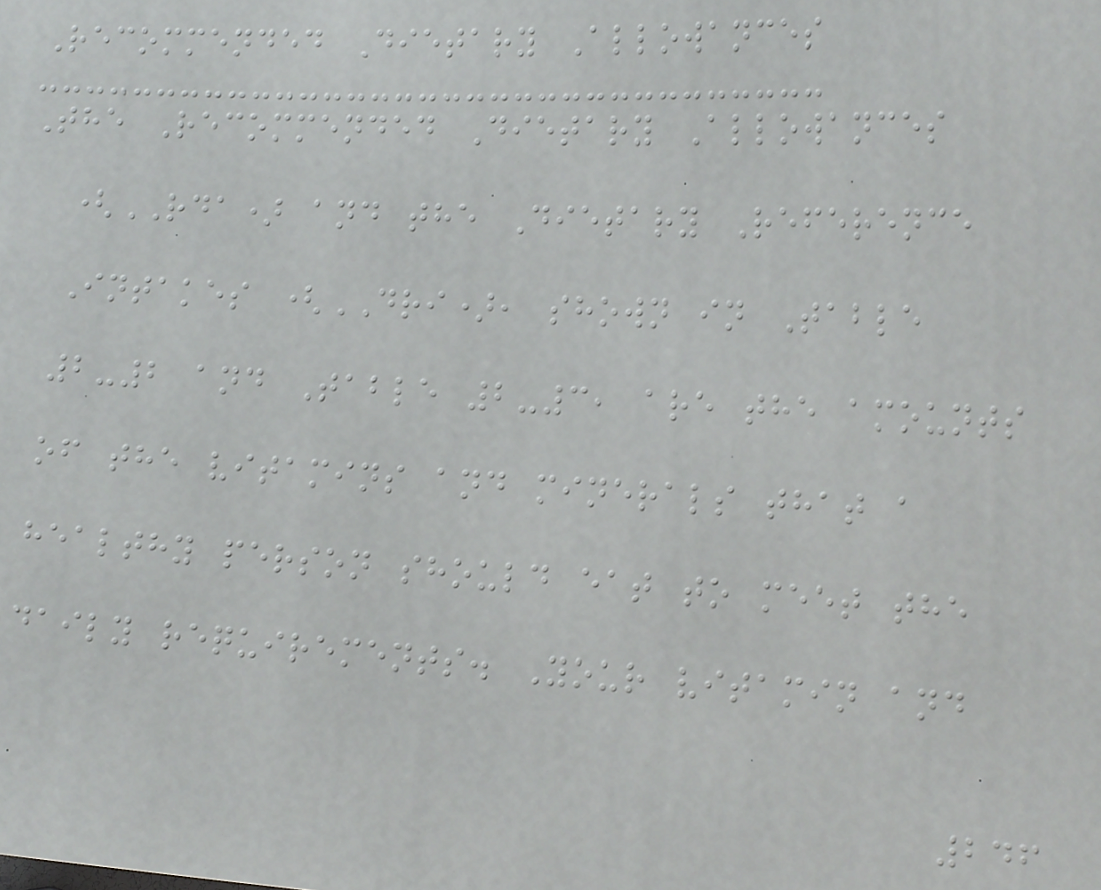Recommended Dietary Allowances
The Recommended Dietary Allowances
(RDA) and the Dietary Reference
Intakes (DRI), shown in Table
2-2 and Table 2-3, are the amounts
of the vitamins and minerals that a
healthy person should eat to meet the
daily requirements. Your vitamin and
246
